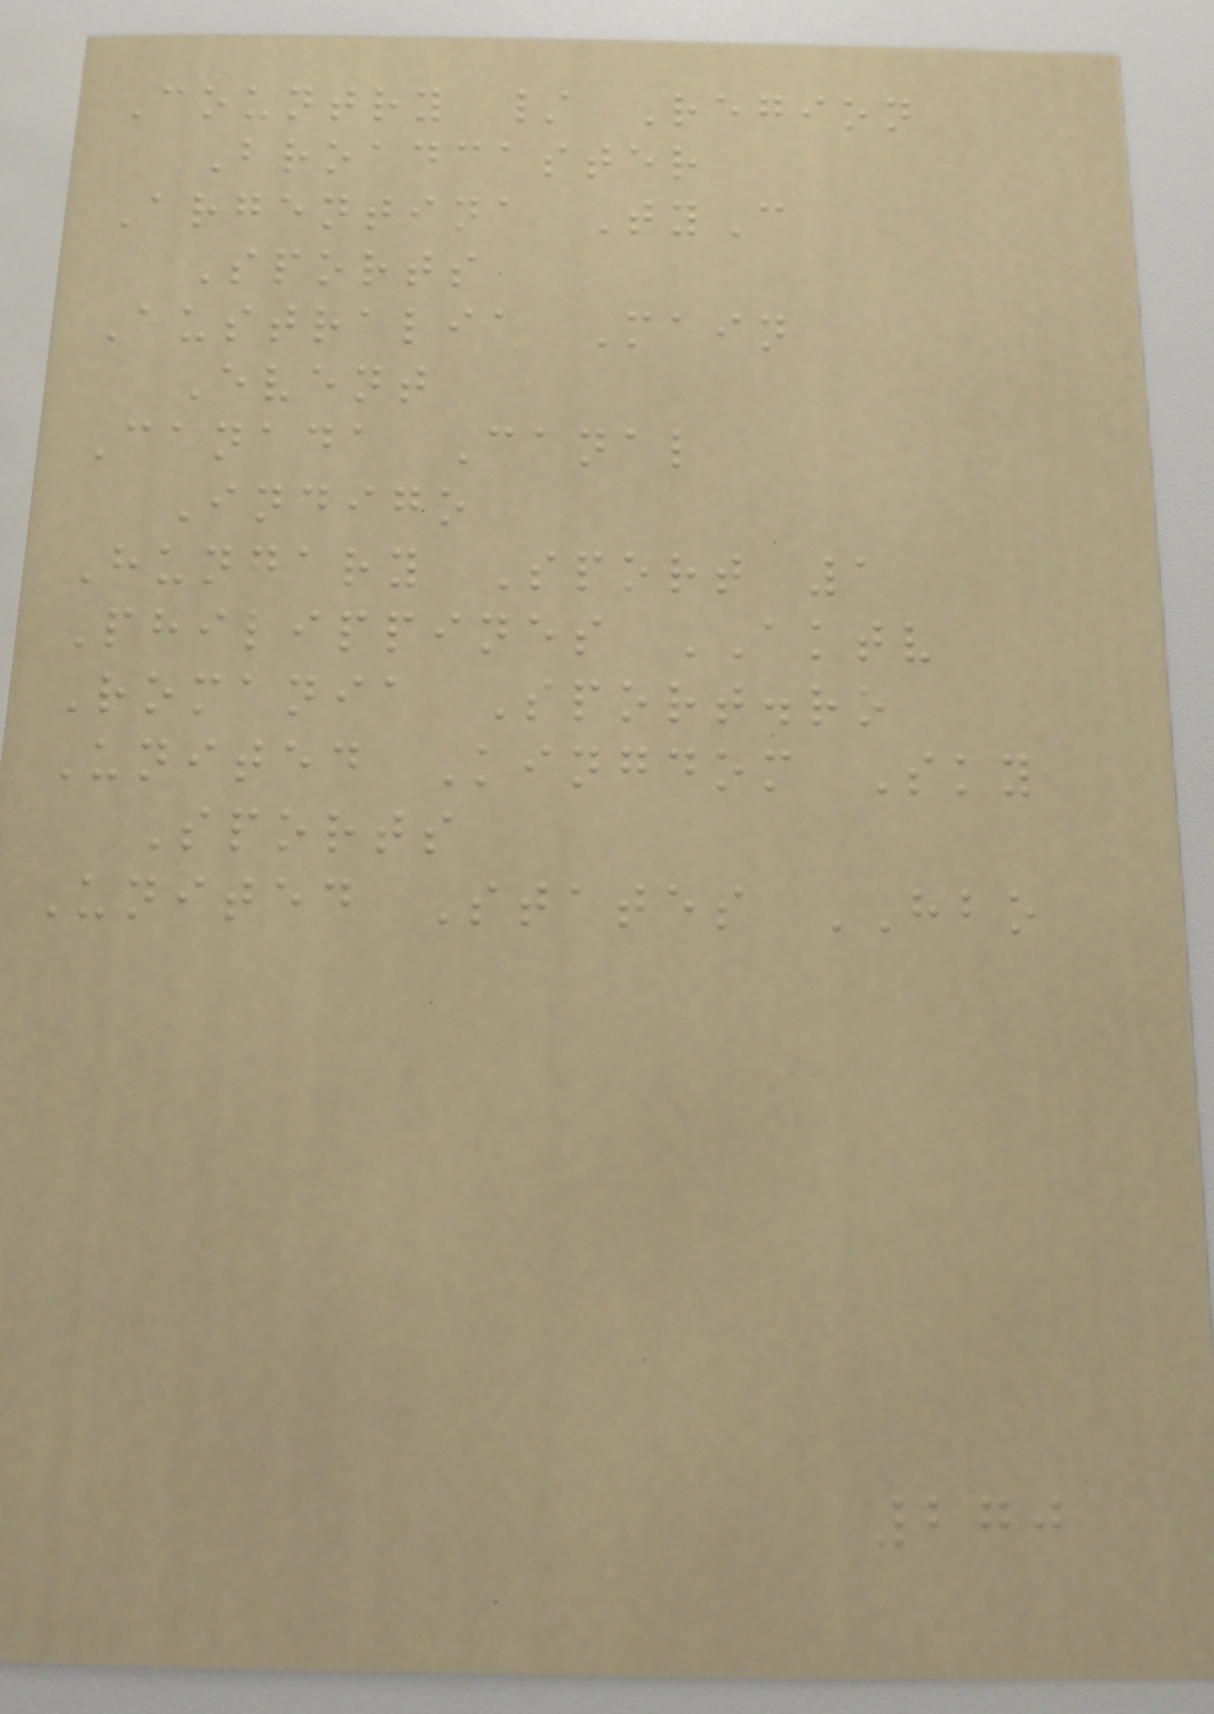Country / Region
Broadcaster
Argentina TyC
Sports
Australia Main
Event
Canada Canal
Indigo
Hungary Sport 1
Philippines AKTV
Romania Sport.ro
United Kingdom Sky
Sports
United States HBO
270
